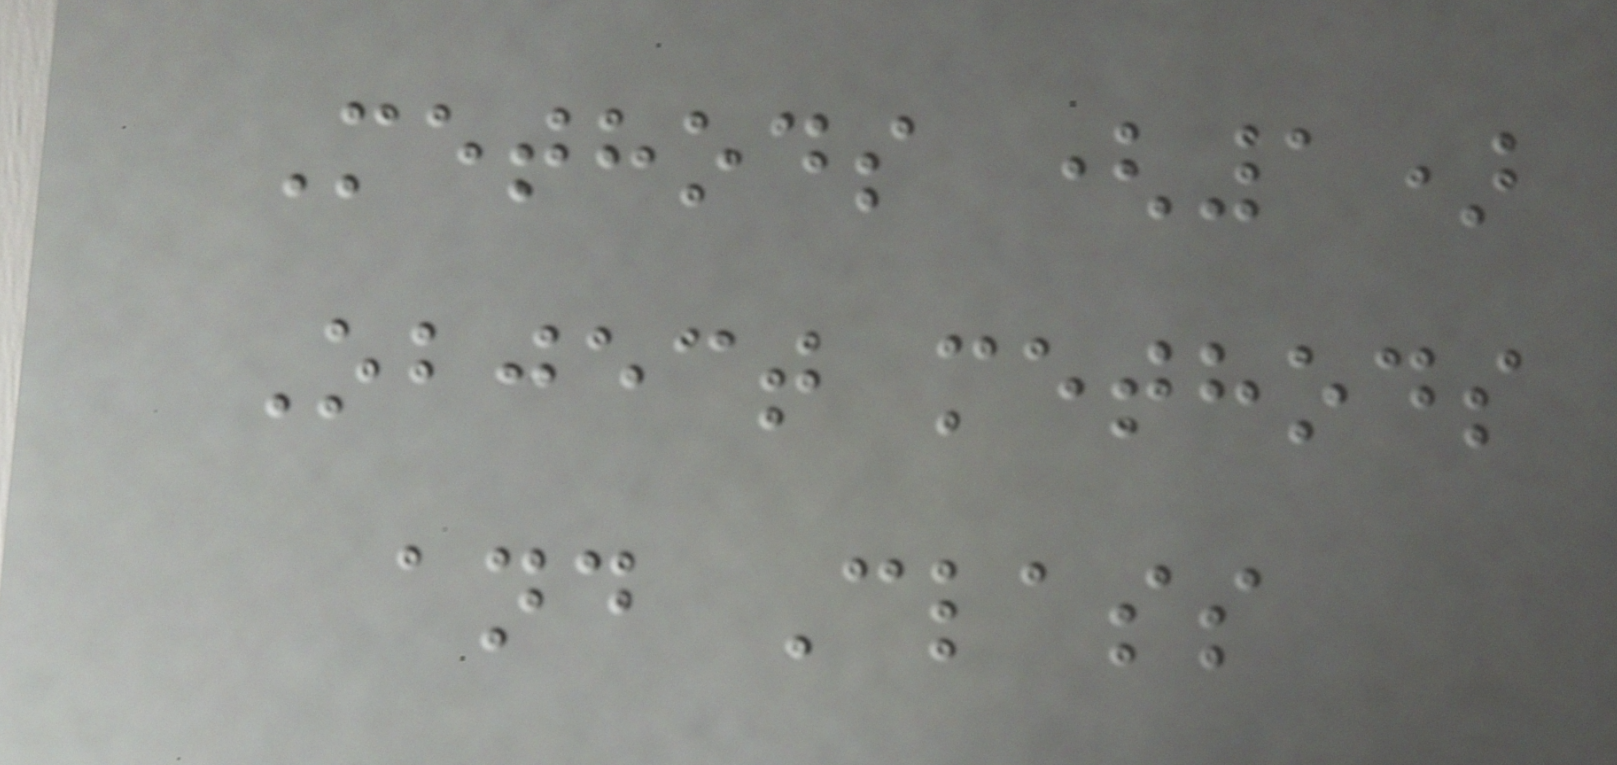Methods (1)
Object methods
and Class
